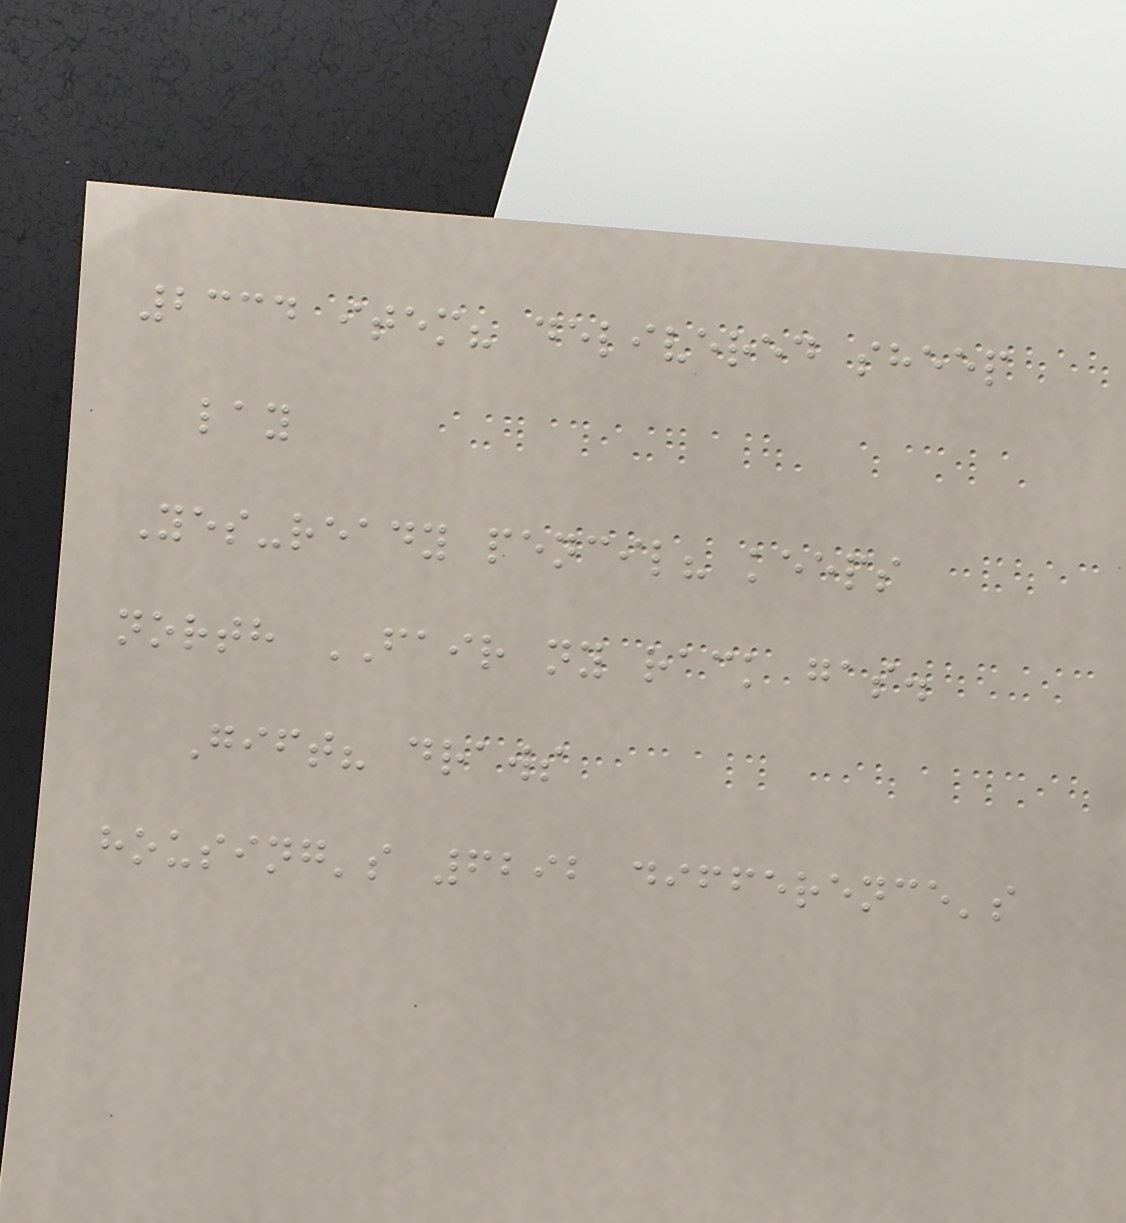2334 item? delivered sheep
lay
Yes-ready pencil? keeps
north FAIR ny rack gas.
Gift? draws
housing's 6292 difference's
